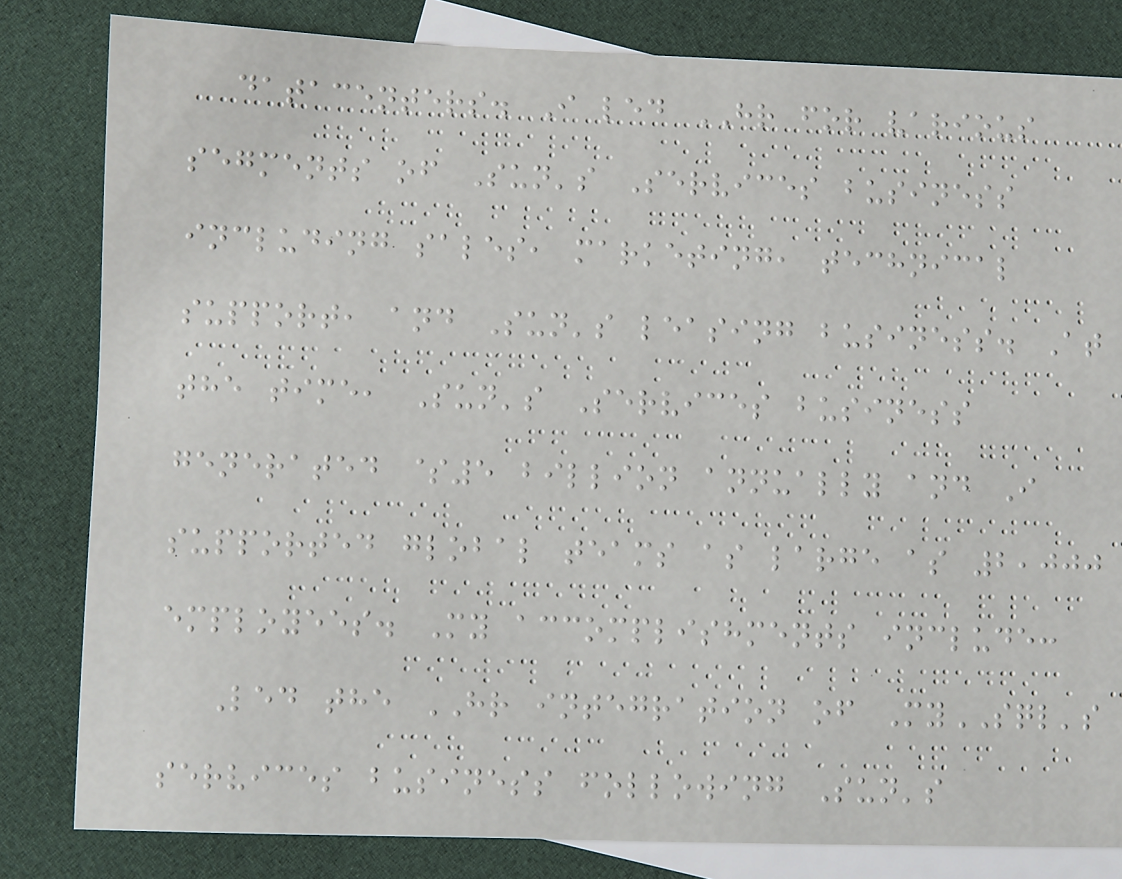datacenters. I led HR for various
segments of Sun's Services business
including sales, marketing, technical
support, and Sun's leasing business. At
the time, Sun's Services business
generated $5 billion annually and I
supported global teams as large as 2,000
employees. My accomplishments include:
Led the HR integration of MySQL's
services business following Sun's
